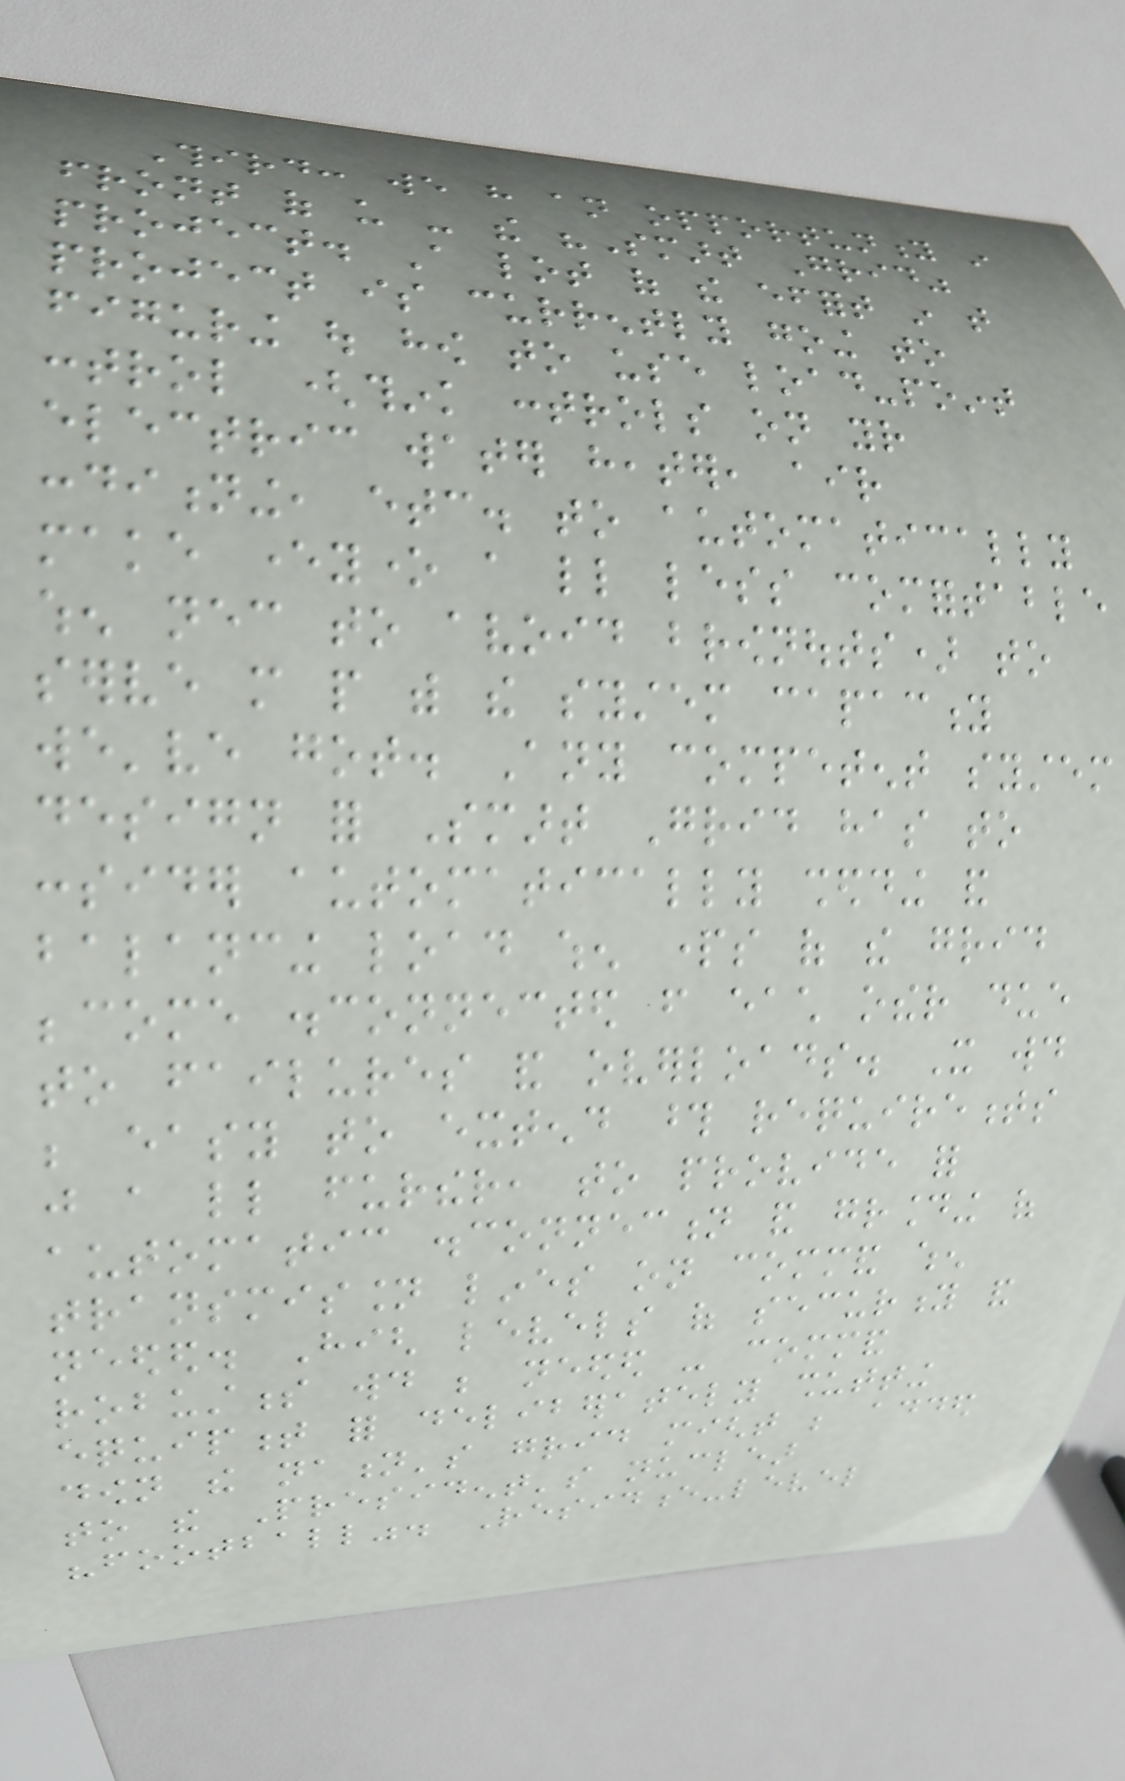Third: we have an opportunity in
front of us - the "Smart Grid"
project. A lot of the effort in that
project is currently going to
figuring out how to use load-point
control (think controls on your
electric water heater, air
conditioning, etc. to automatically
make everyone a little less comfortable
when necessary to avoid brownouts) to
serve more people with the system capacity
we've got. Any competent system
design for Smart Grid has to
consider automatically shedding and
balancing load when parts of the grid
become disconnected from each other due
to failures and overloads. It would
be easy to extend those requirements
just a little further, to provide for
automatic disconnection and grounding of
transmission lines on command when
needed. High levels of security and
robustness would be needed - command
equipment for deliberately shutting
down the nation's grid might be added
to the President's nuclear
"football". Residence-level
